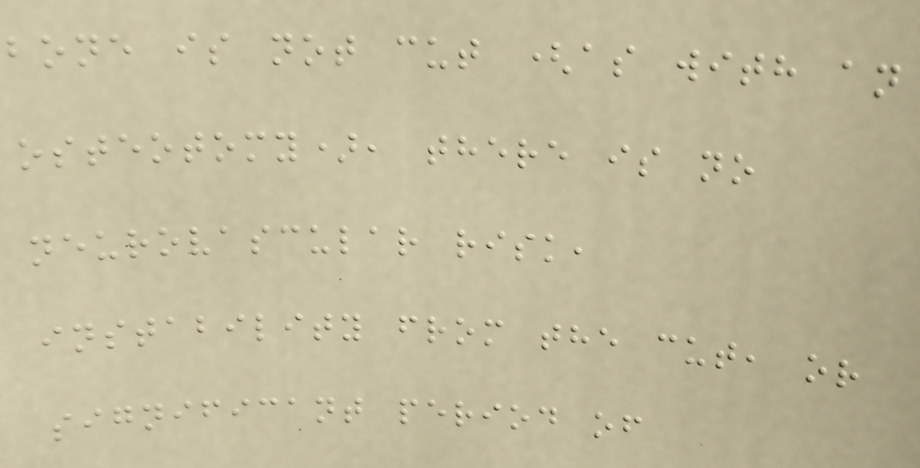bone is not cut (as with an
osteotomy), there is no
neurovascular risk,
instability from the cut, or
significant period of
